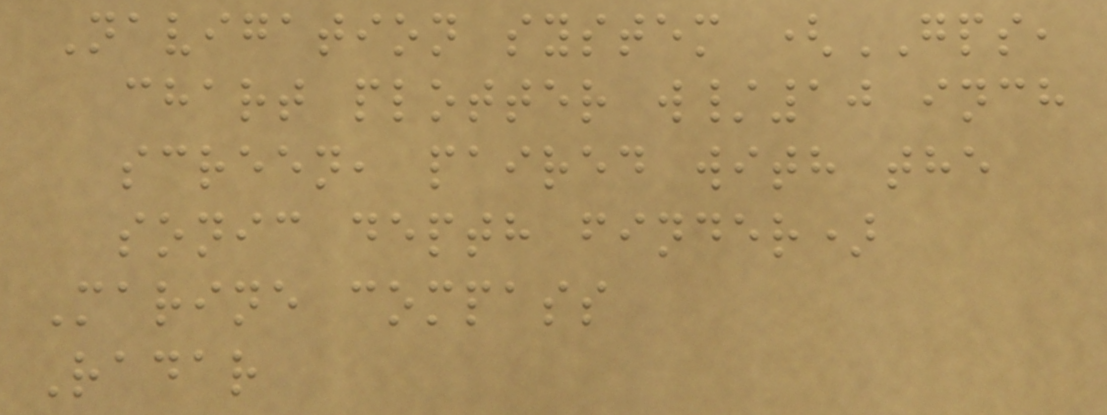Navigation system (GPS,
chart plotter w/10 inch
screen, paired with the
sonic depth finder)
Marine compass
Radar
